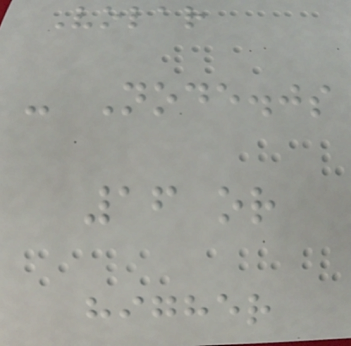Volar
- Node.js
16 or
higher
